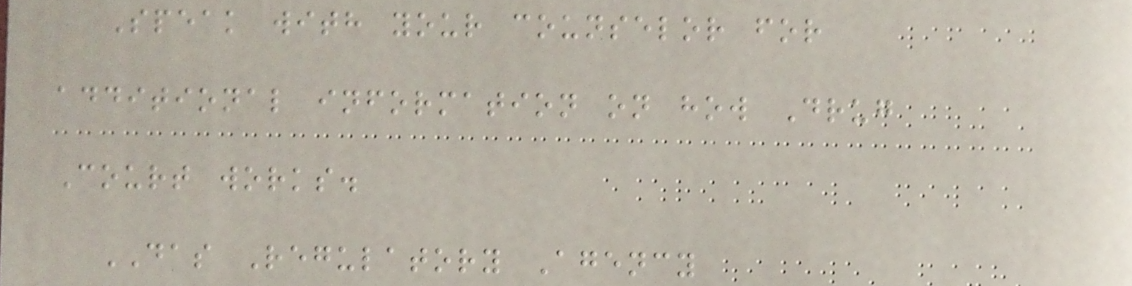Speak with your counselor for
additional information on how Drug
Court works.
DAS Regulatory Agency
